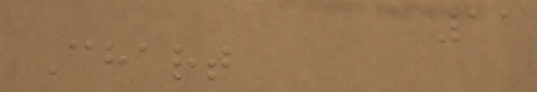11
Chart
